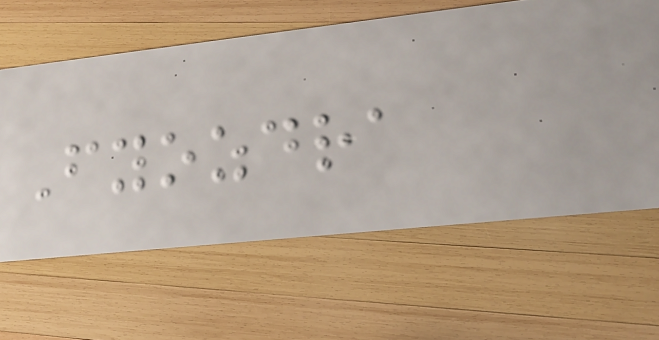Fyozdra
